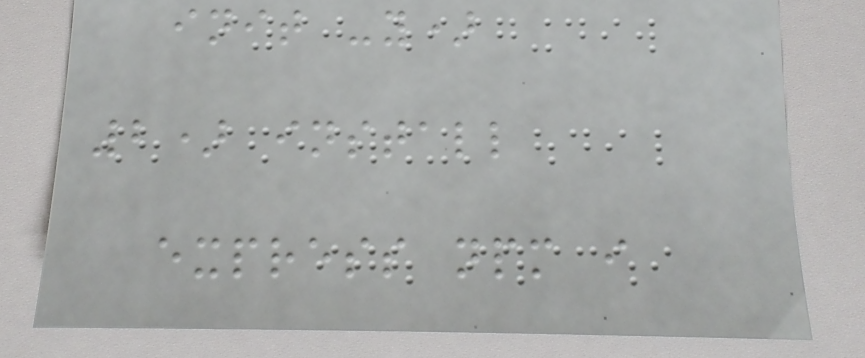init -y)
2) install
express npm i
